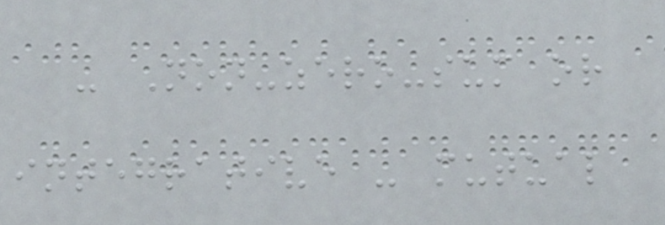- Non-zero-sum or
integrative - mutual
